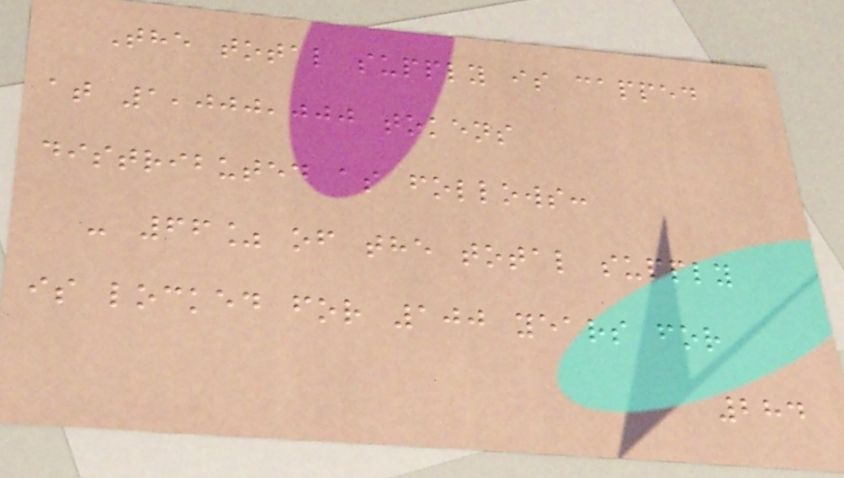The total supply is capped
at 1,000,000 tokens
distributed as follows:
- 66% of the total supply
is locked for 100 years for
284
